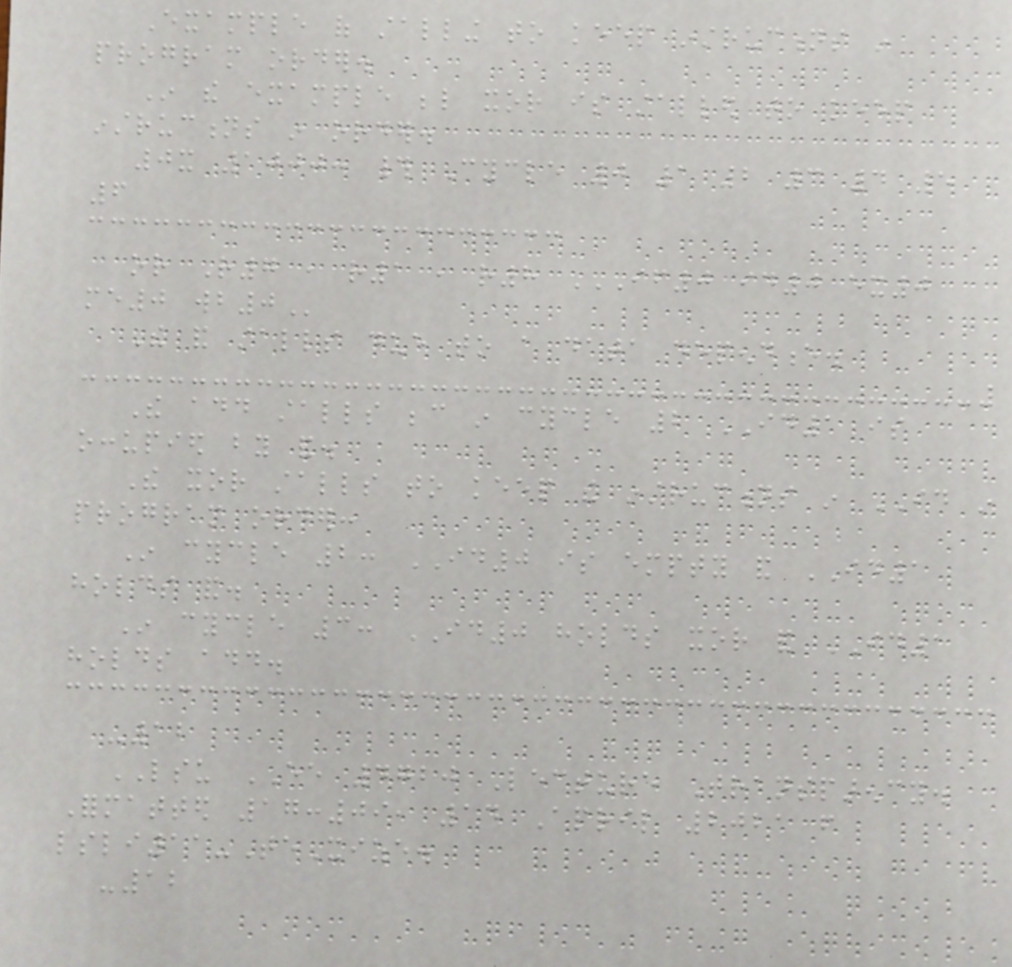Example of stalling to keep instructions in
program order.
In the example below xor is stalled to keep
instructions in order.
0x 1000: # Cycle 0 1 2 3 4 5
6
or R7 , r1 , r8 IF0 ID0 EX0
ME0 WB0
The and stalls due to a data dependence.
The add stalls because in cycle 2 ID1 is
occupied by and.
The xor stalls to keep the instructions in ID in
program order:
In cycle 2: ID0 is empty and ID1
holds and.
In cycle 3: ID0 holds xor and ID1
holds add.
-12
LSU EE 4720 Lecture Transparency.
Formatted 17:09, 14 April 2021 from
lsli11-TeXize.
-12
